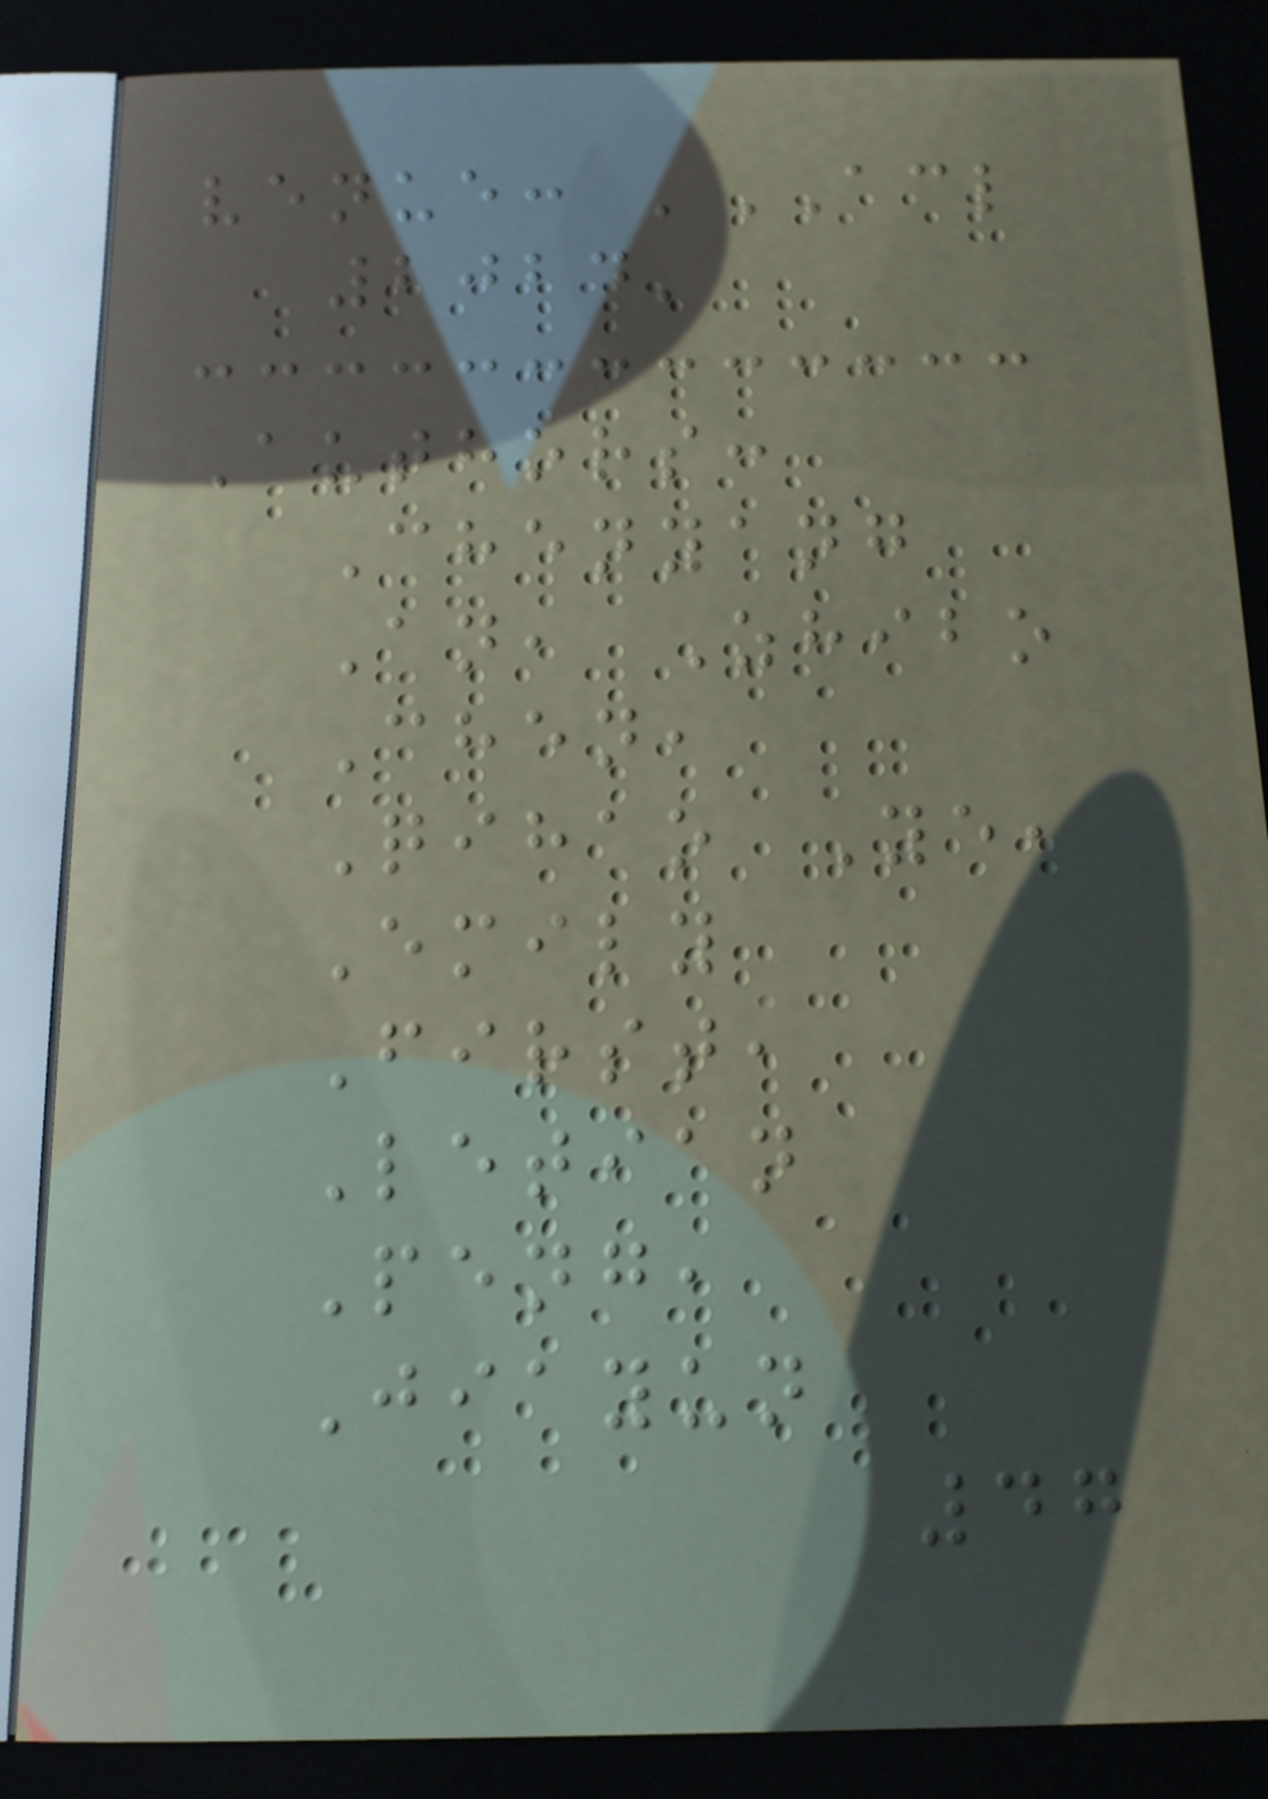venue: 'ACL
2024'
Authors:
Chenyang
An, Zhibo
Chen,
Qihao Ye,
Emily
First,
Letian
Peng,
Jiayun
47
